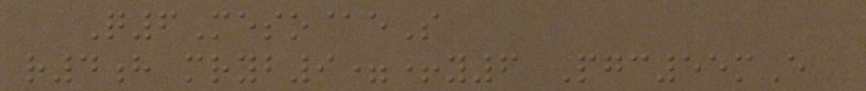Q6Meso@eS
r4h mryb9=+y6 Pgc55mE
